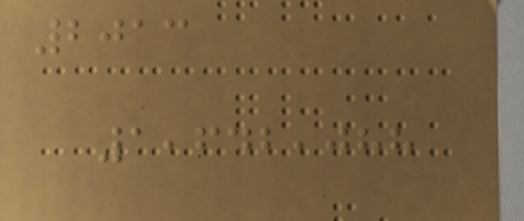2013
1,642,088
